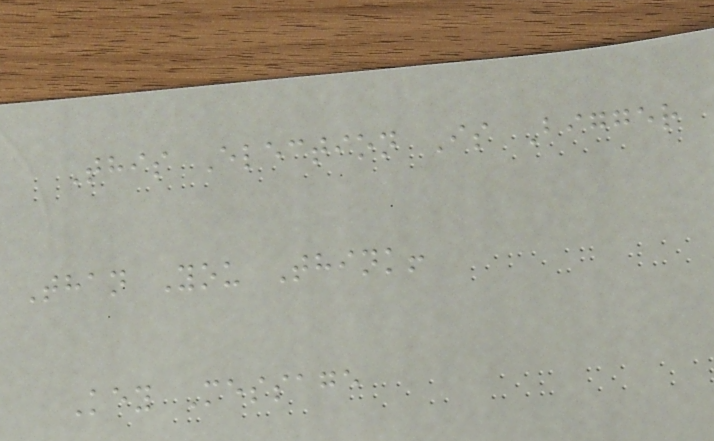This Election Is Bigger
Than You Think!
Key Message
